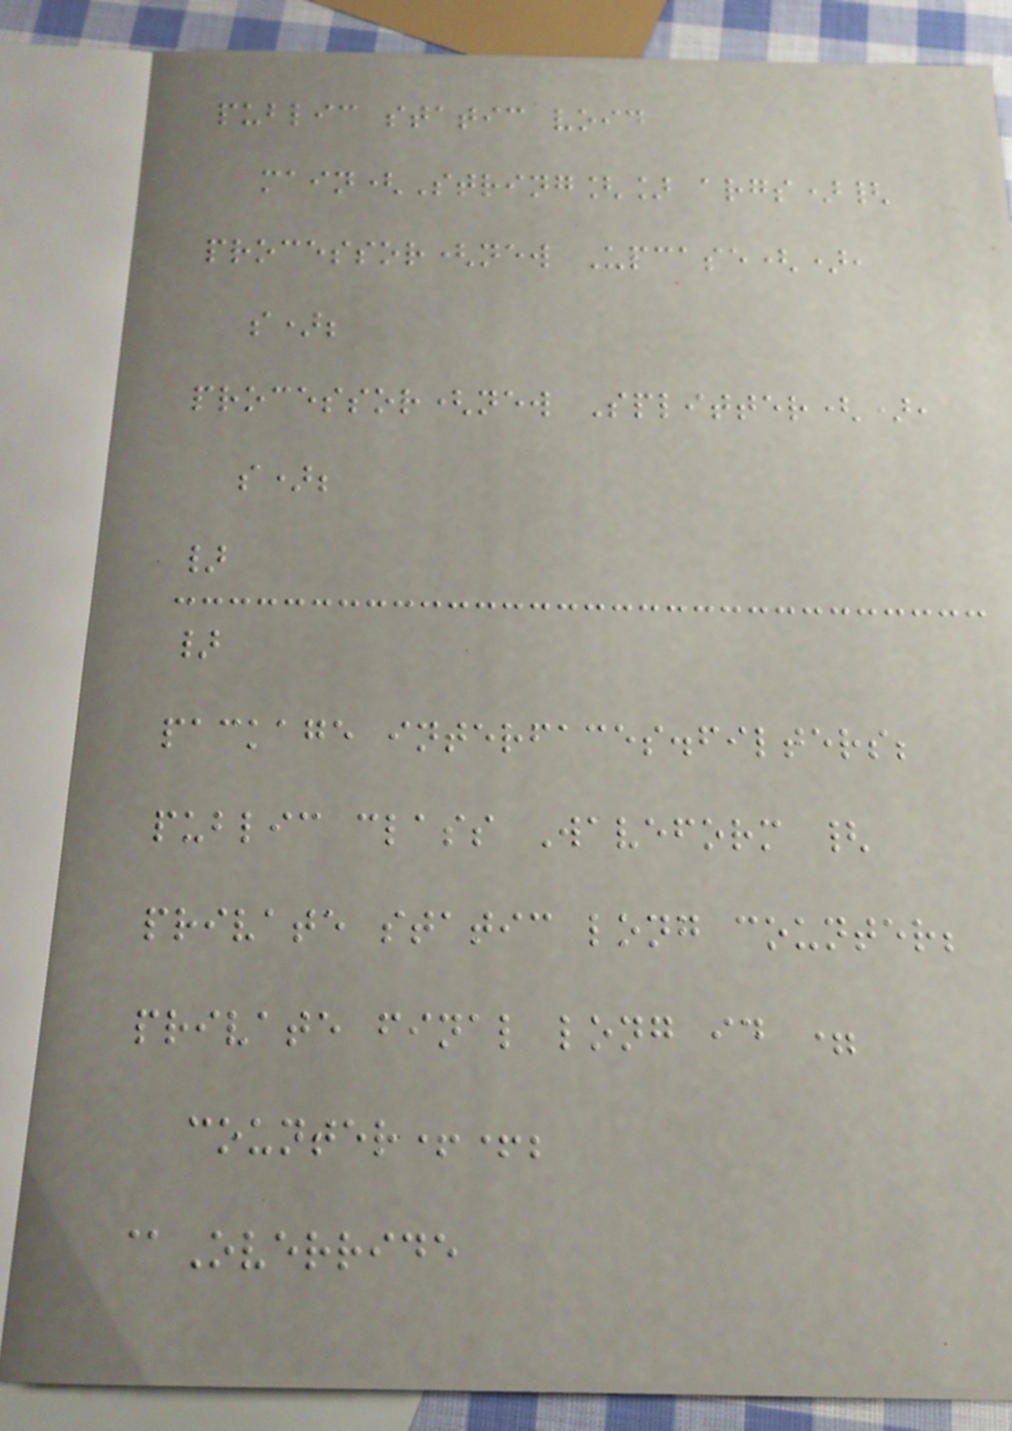public static void
main(String[] args){
processor(new Upcase(),
s);
processor(new Splitter(),
s);
}
}
package interfaces.filters;
public class Waveform {
private static long counter;
private final long id =
counter++;
@Override
